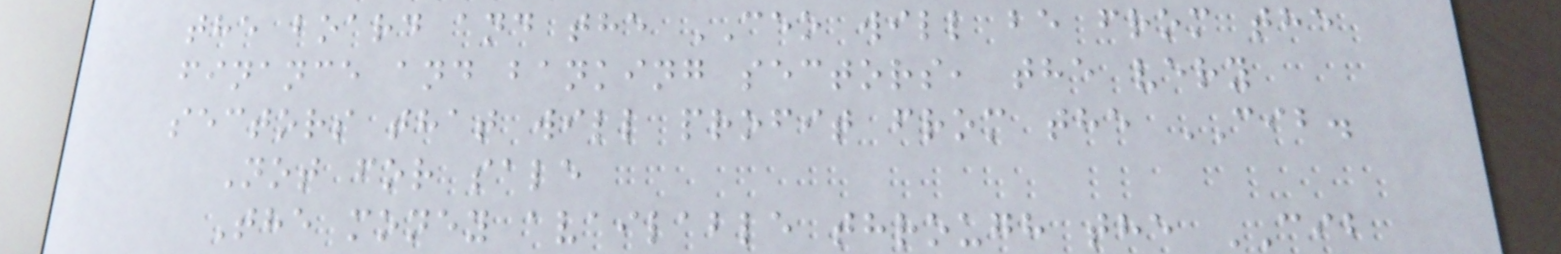the board and the CEO will be from the
finance and banking sectors, the very
sectors that will profit from the CIB.
Not for sale
The money available through the CIB
